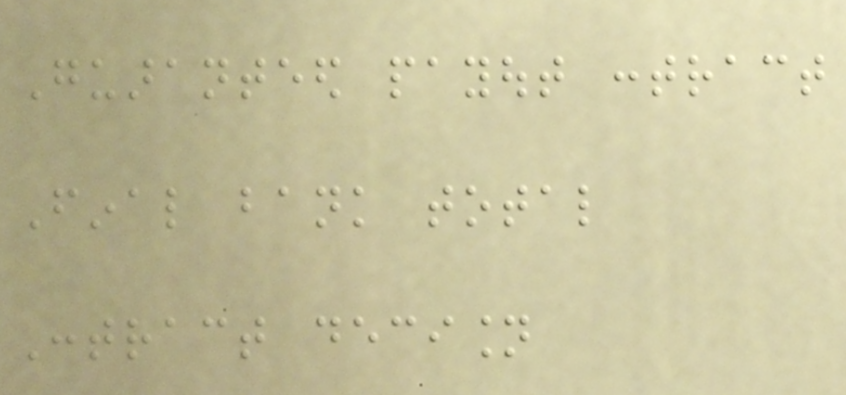Guaranteed payout contract
Final bank total
Contract decision
